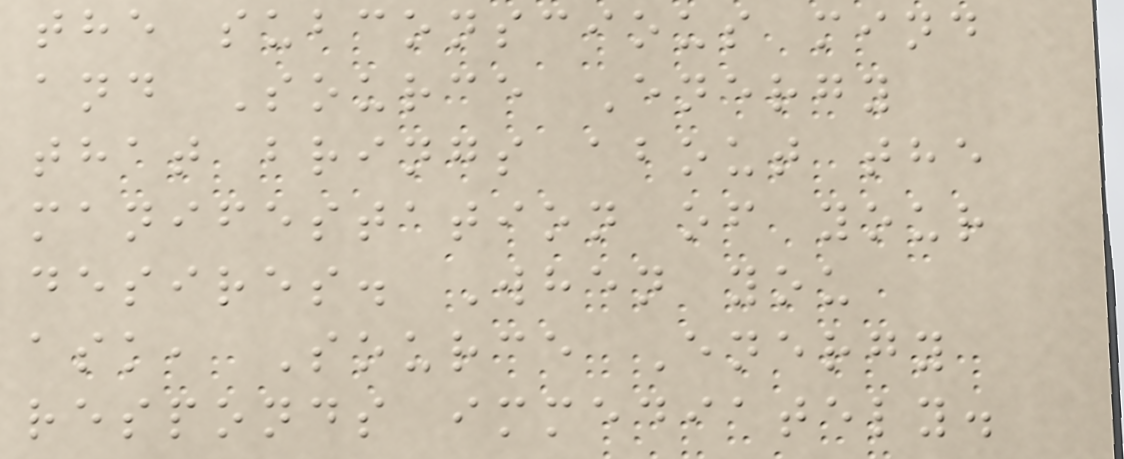the subconscious mind
and Source Energy
that brings about the
manifestation of your
desires. When you
ask, Source Energy
responds immediately.
